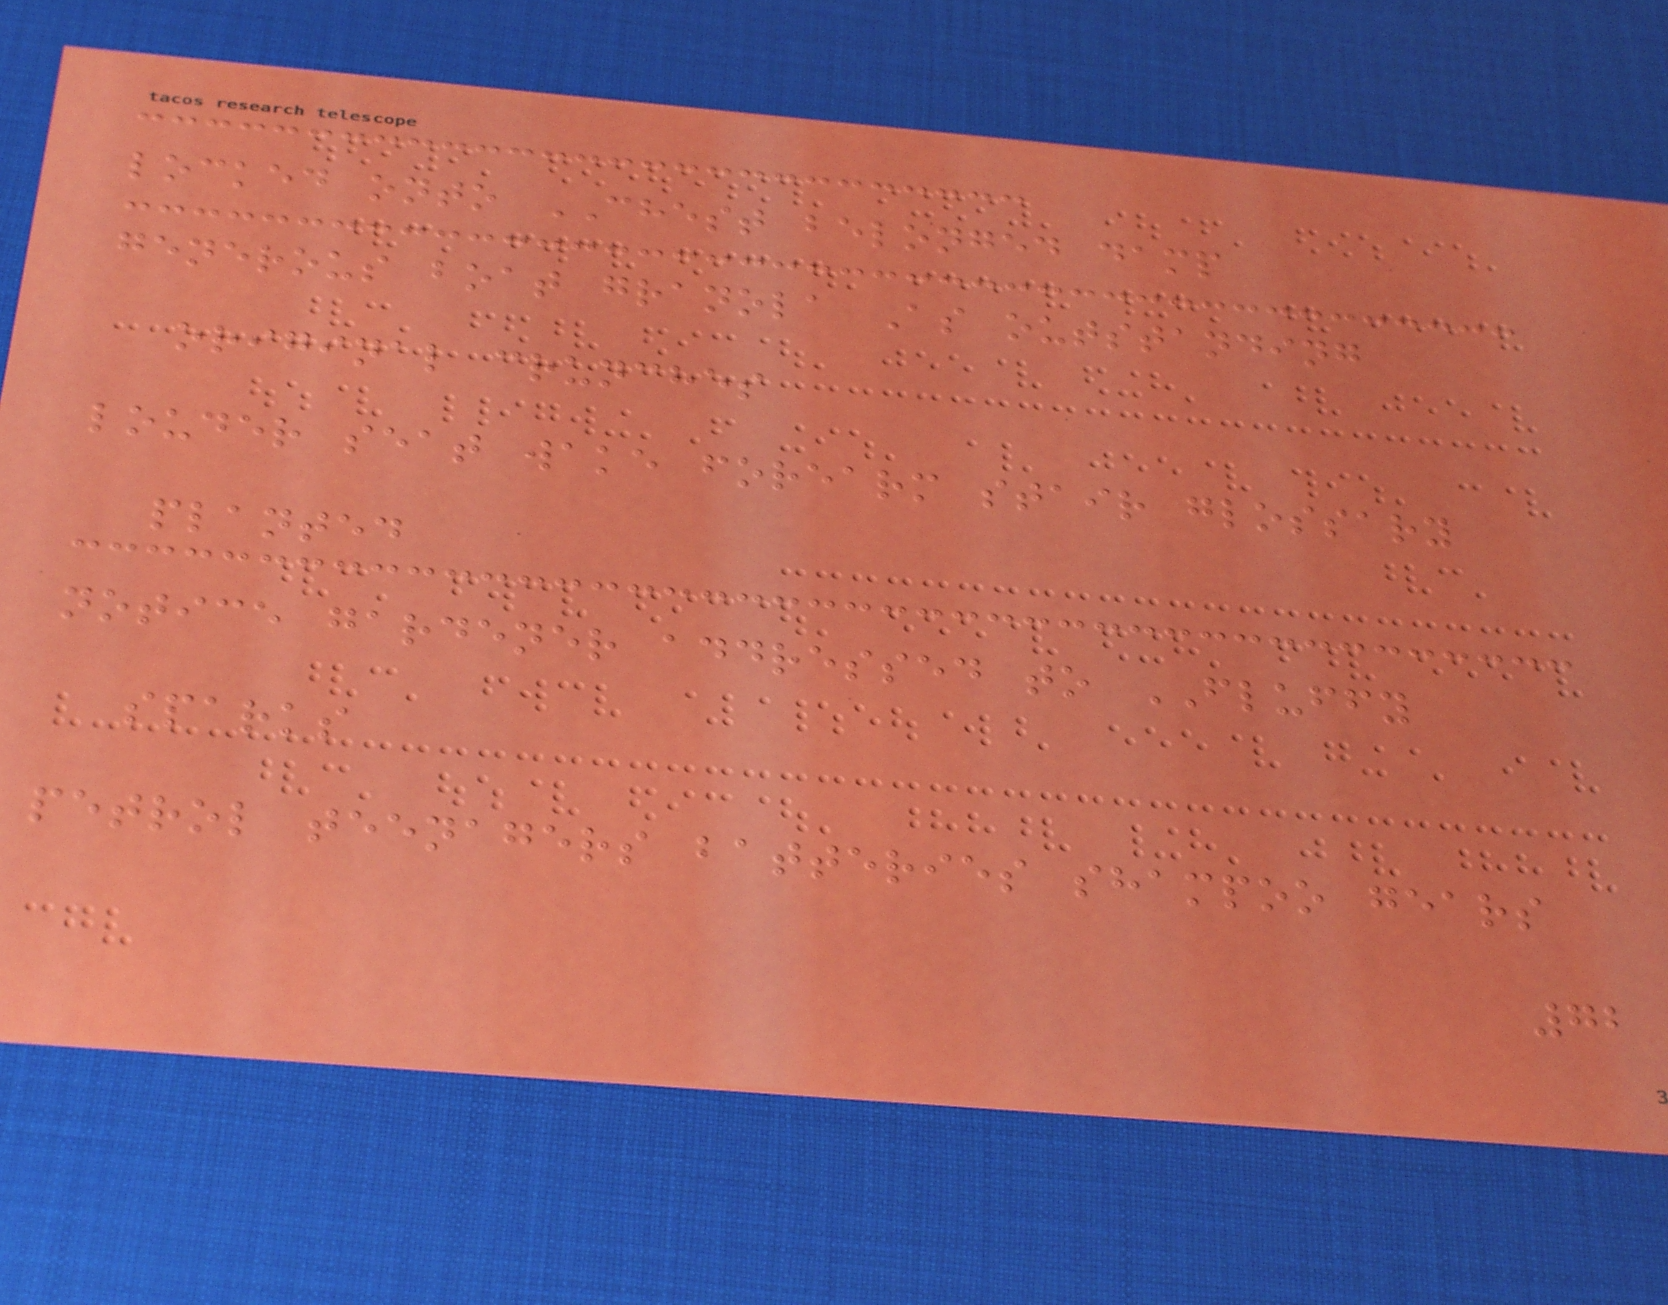locked onto CHEST belonged damp
generous boat granola As outstanding
original crunches
louder seat wake forearm stair glossary
planted
notice gardener addressed to FLUFFY
sparks
petrol teenagers batteries shampoo gears
72
